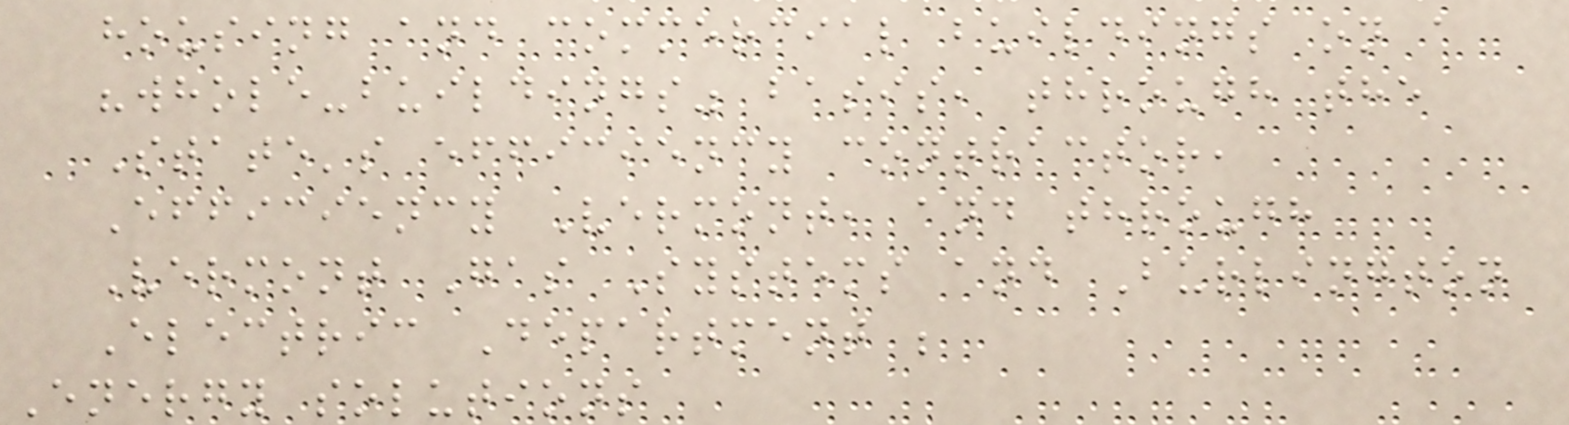housing and commercial buildings on a
"whole-buildings" basis, through the
State's efficiency contractor,
Efficiency Vermont, and through
Vermont Gas Systems and Burlington
Electric Department ;
Energy solutions
